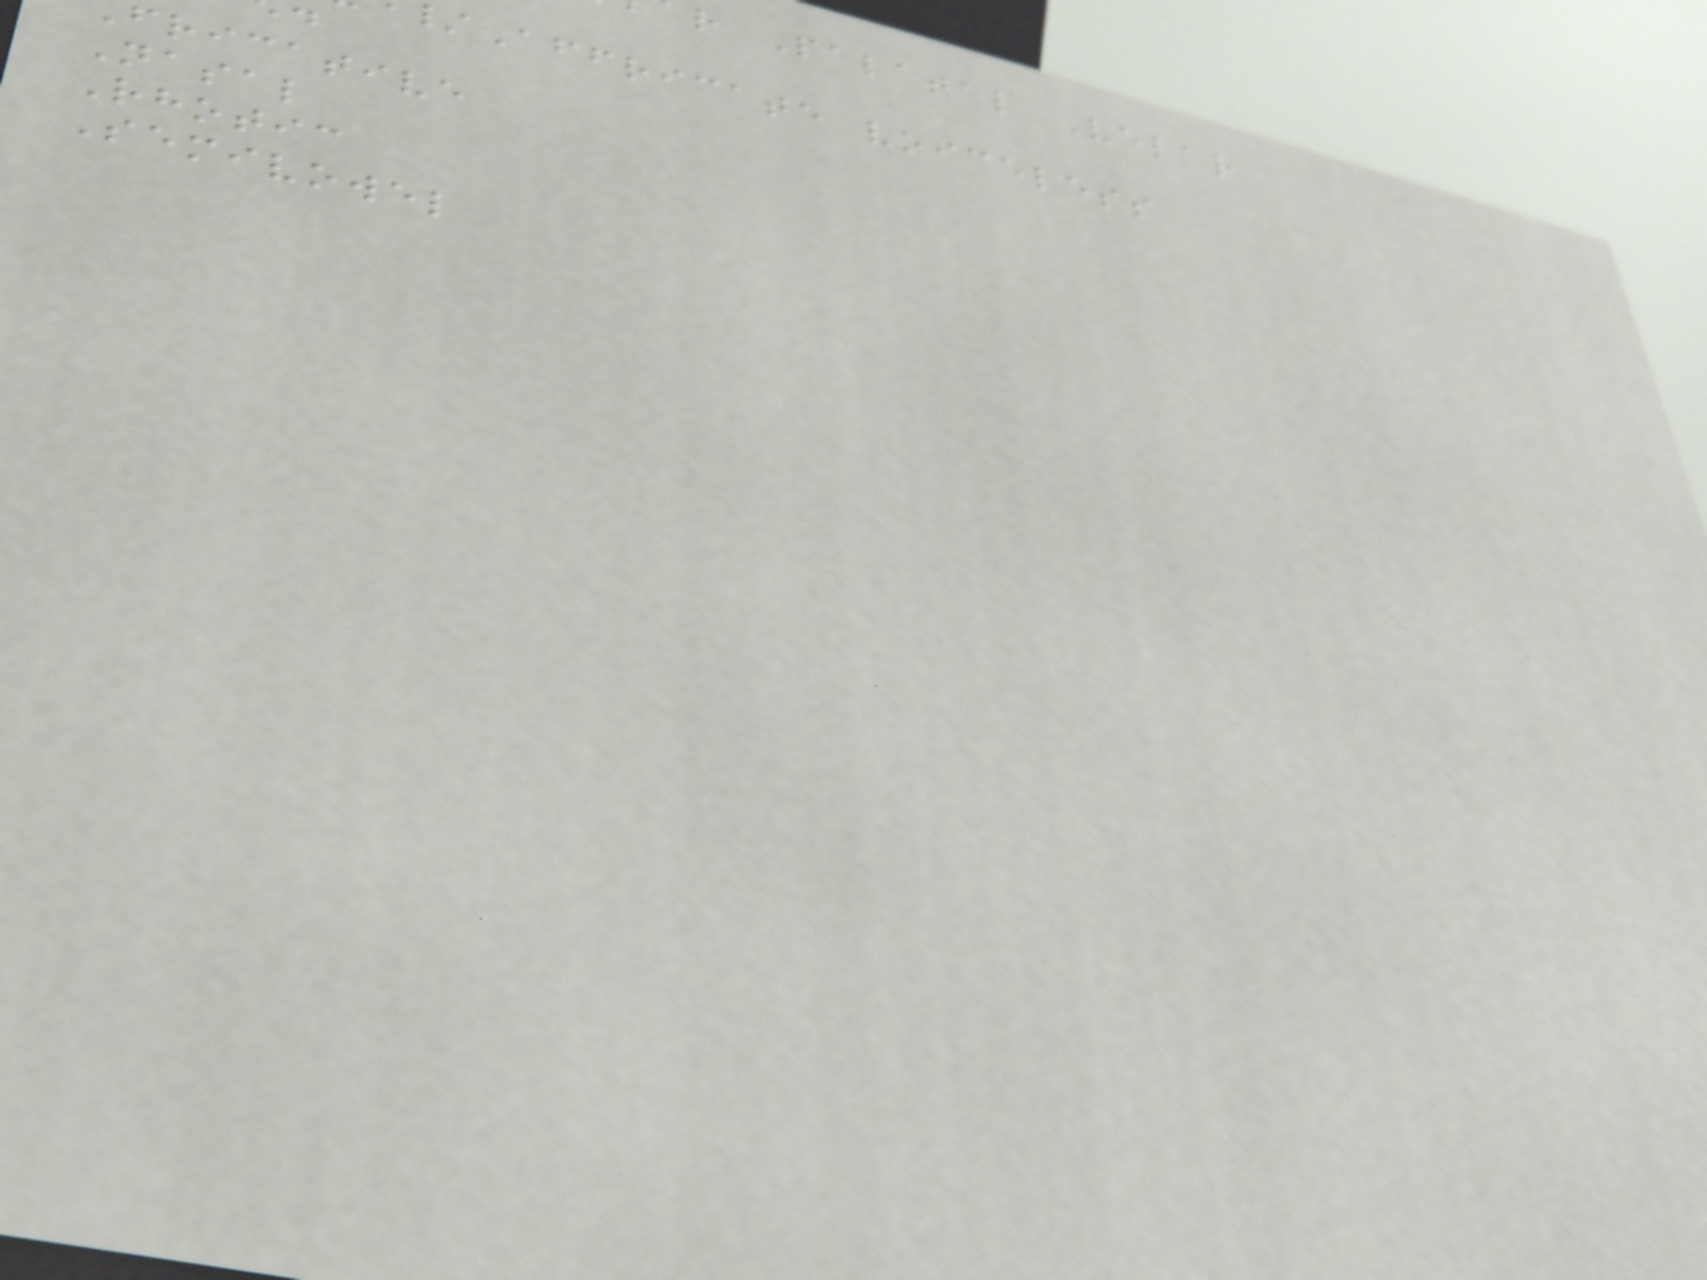r Palatal Velar
Affricate voiceless
fricative
Nasal
Rhotic
Semivowel
